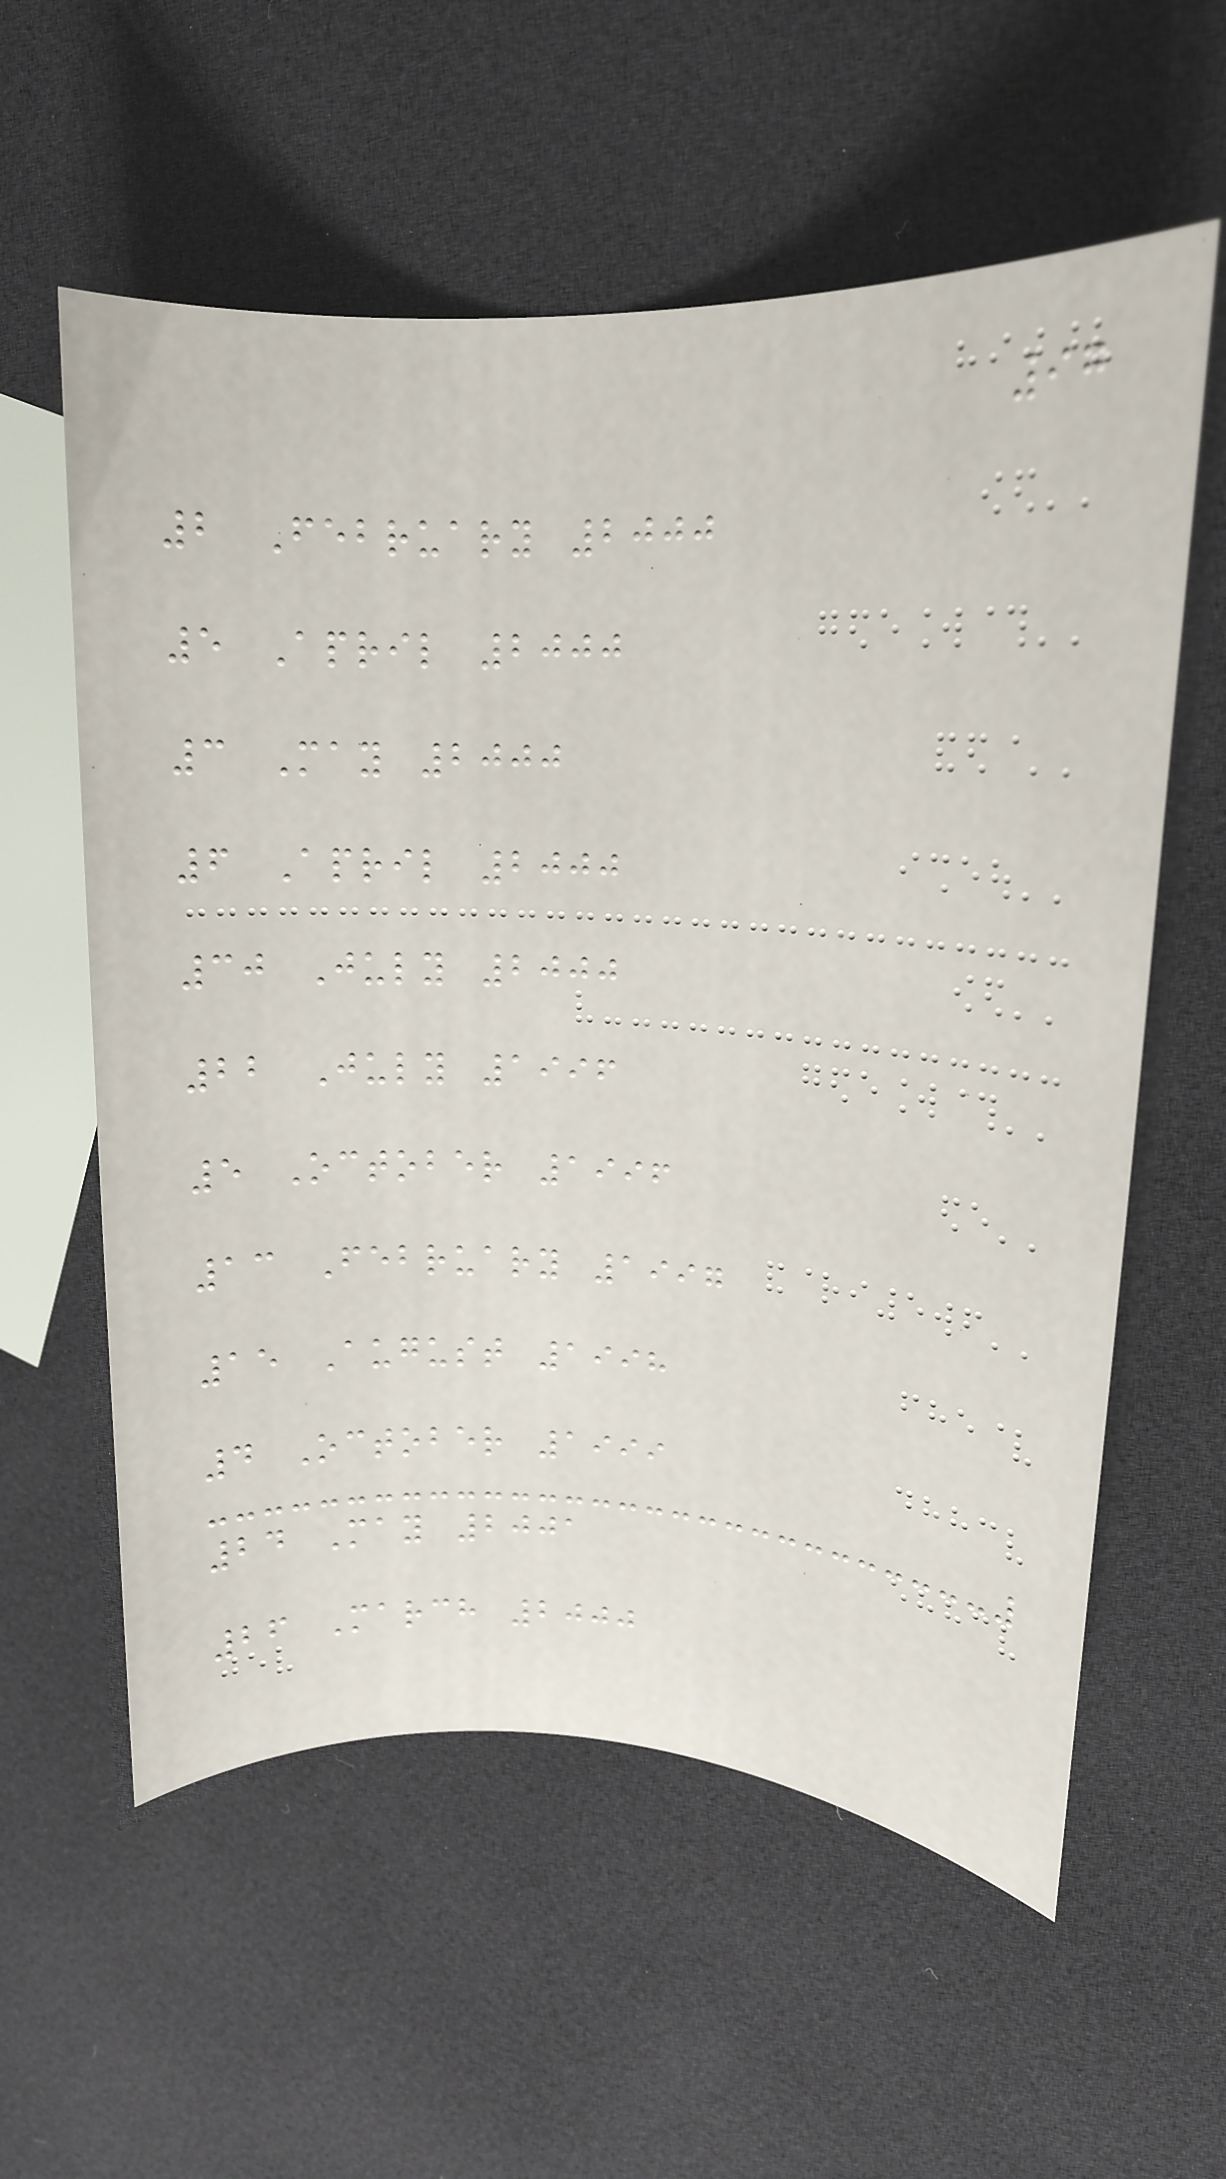97
2 February 2000
5 April 2000
3 May 2000
6 April 2000
30 July 2000
22 July 1996
5 October 1996
13 February 1997
15 August 1998
4 October 1999
24 May 2001
26 March 2000
